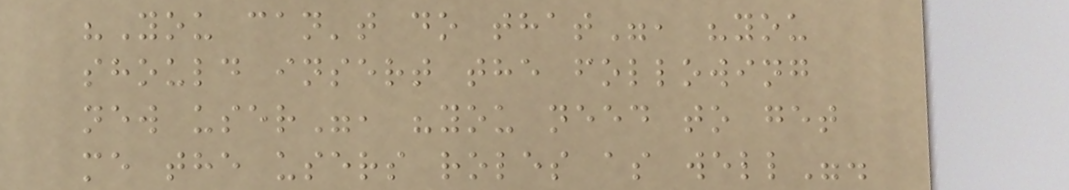"You can't do that", "you
should insert the following
new user", "you need to get
me the users roles as well".
